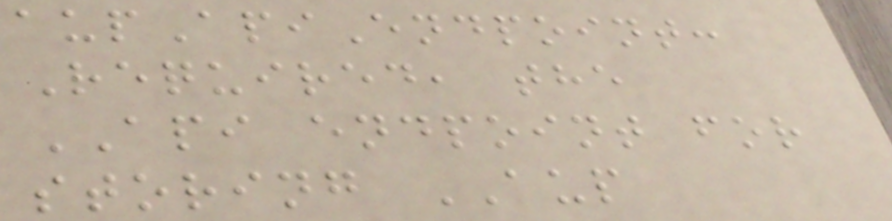aupApiEndpoint:
Required, the
API endpoint for
storing AUP
